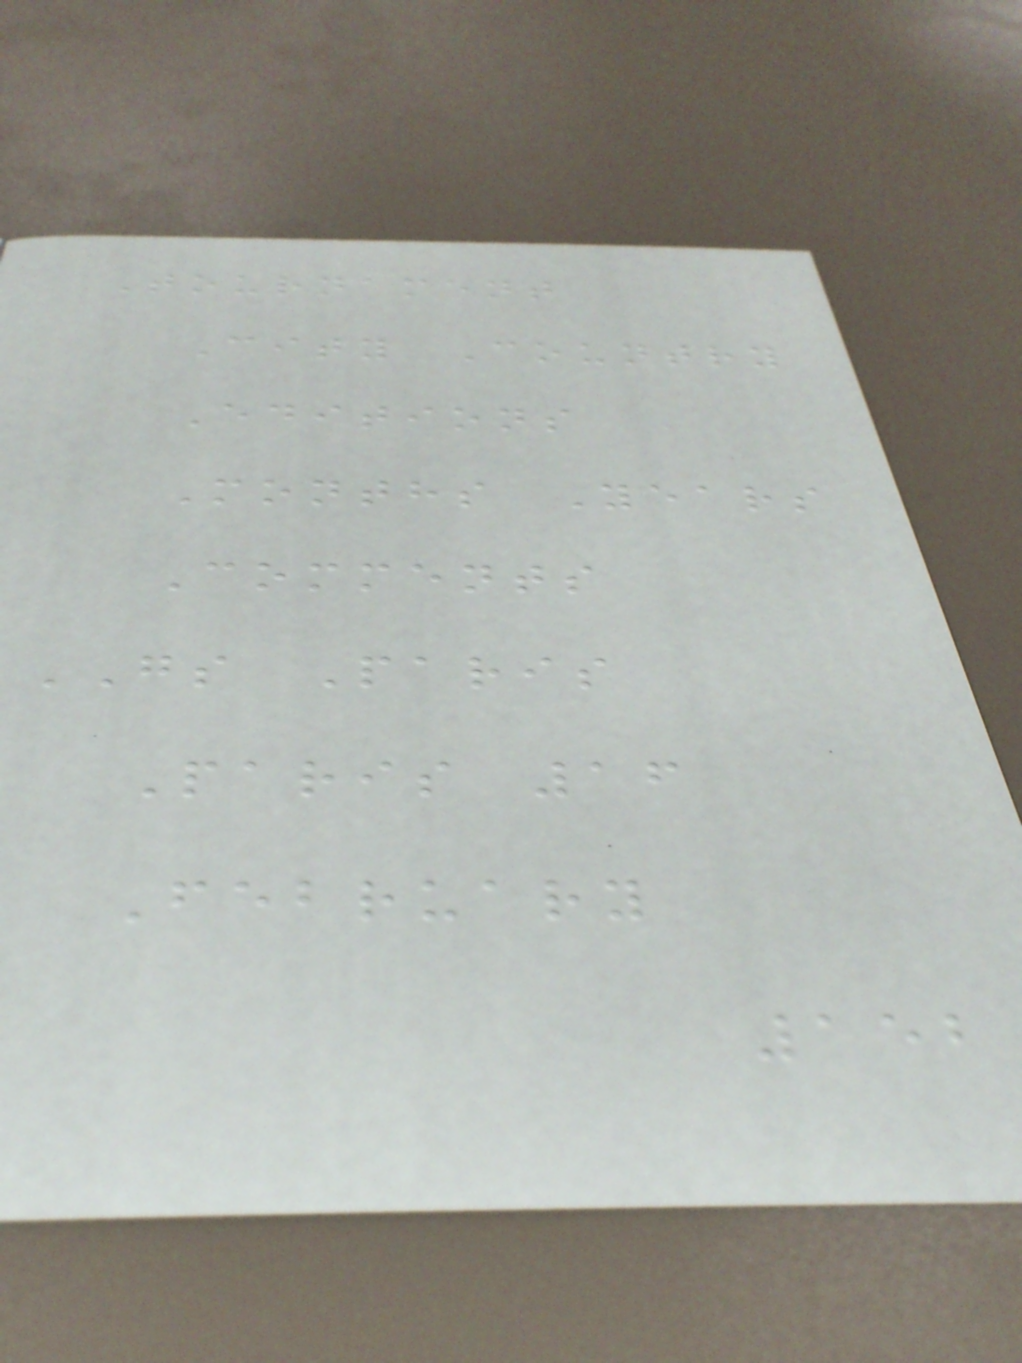Tournament
City Country
Editions
Months Years
Comments
GS Paris
Paris 16
February
152
